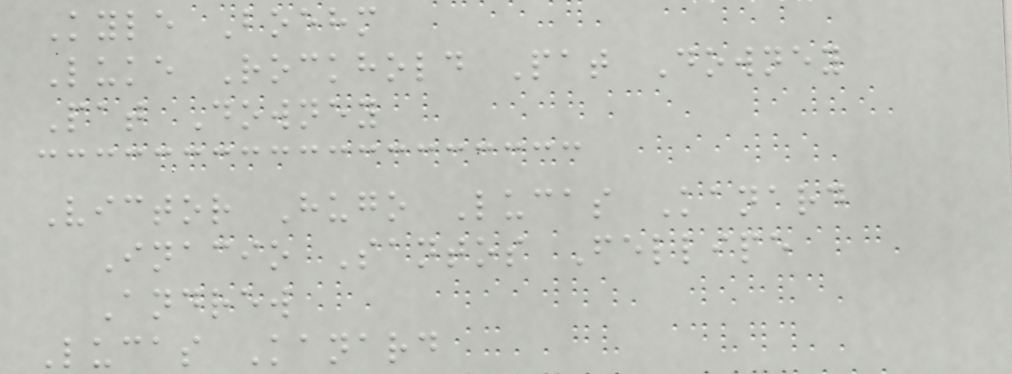Kyle Boehm
Luke Rockhold Pat Downey
Pat Downey
Victor Hugo Lucas Kanard
Inacio Santos Fellipe
Andrew
Lucas Kanard
